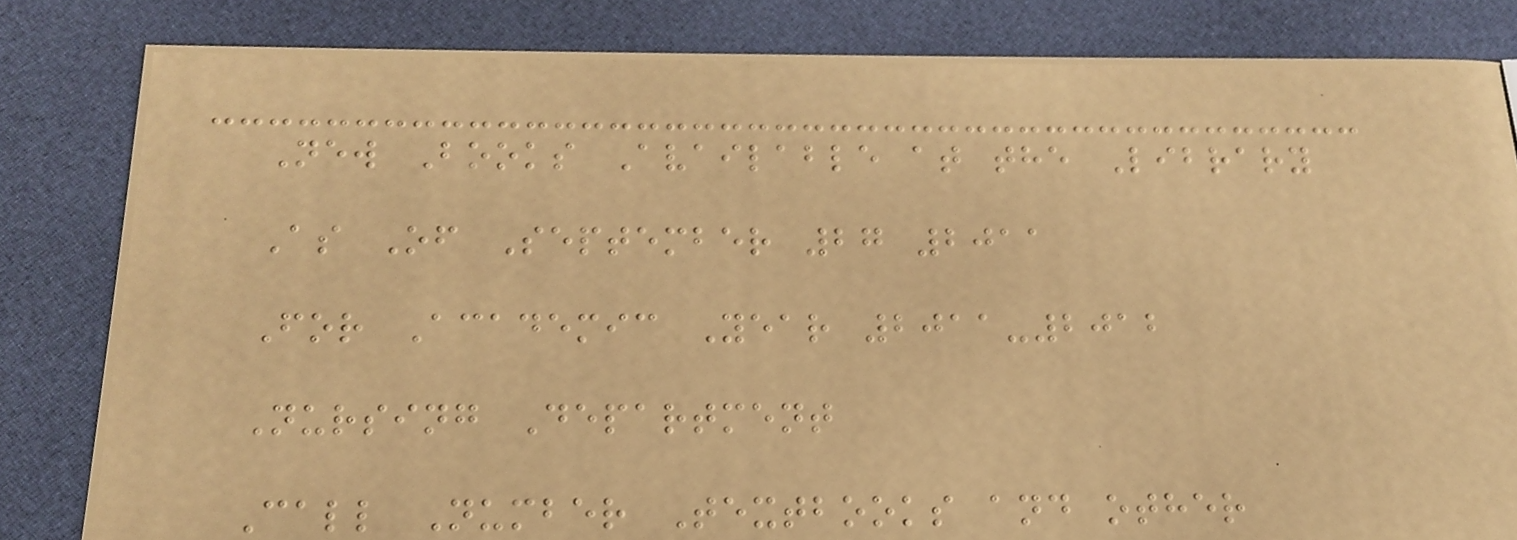New Books Available at the Library
As Of September 27 2011
For Academic Year 2011-2012
Nursing Department
Call Number Textbooks and other
